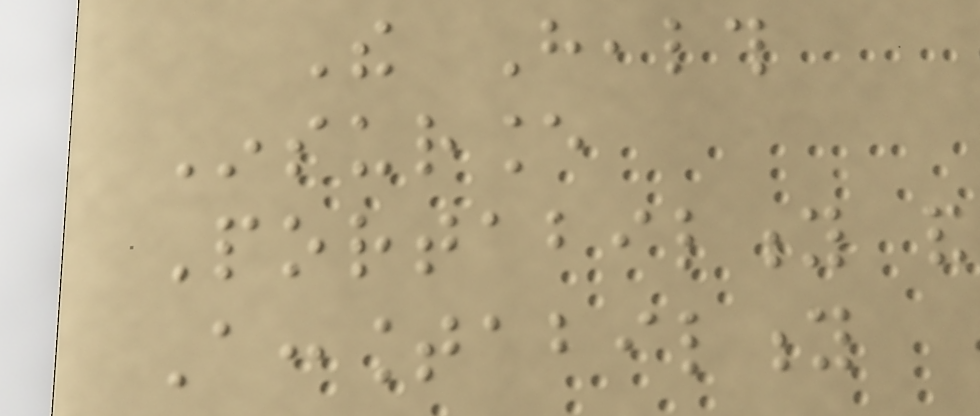The Health
Insurance
Portability and
Accountability
